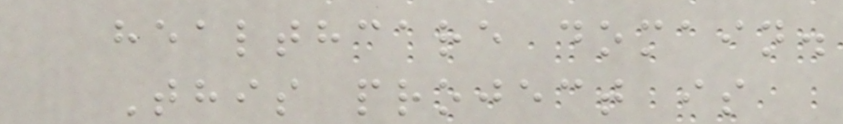healthcare domain.
This project is
